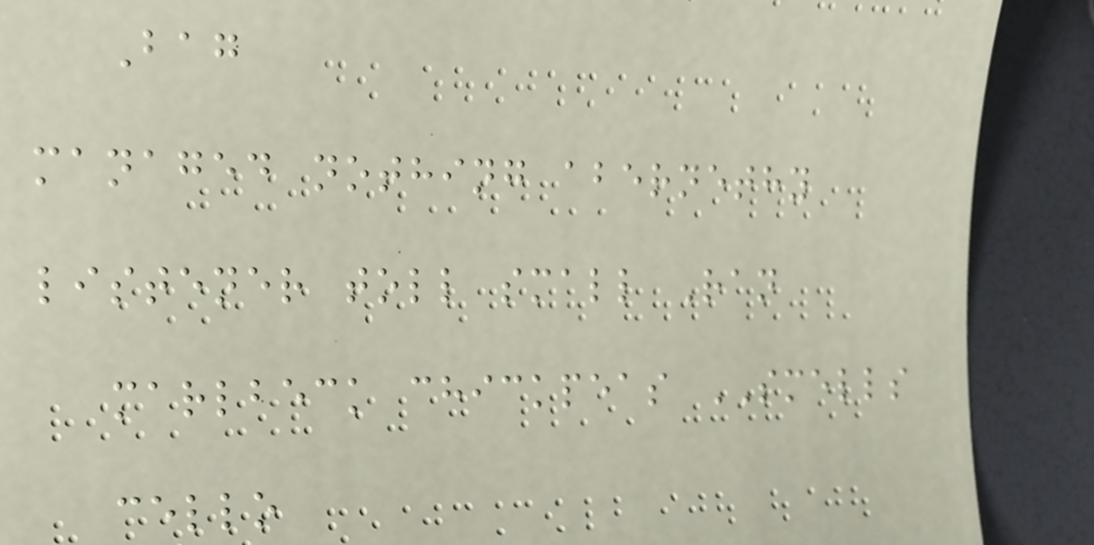Bag
managed nothing abernethy
listener toll small Ran
marlbeck chickpeas SMELLS
cello
